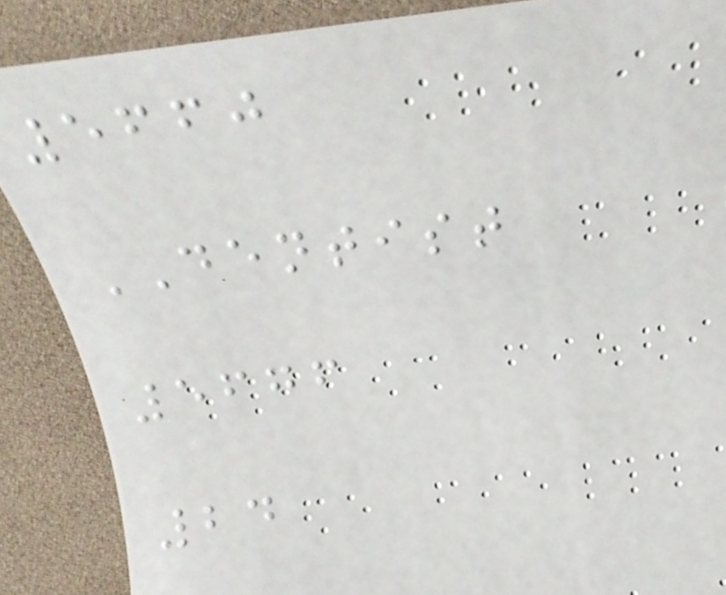5660
DENTIST
5676
24
